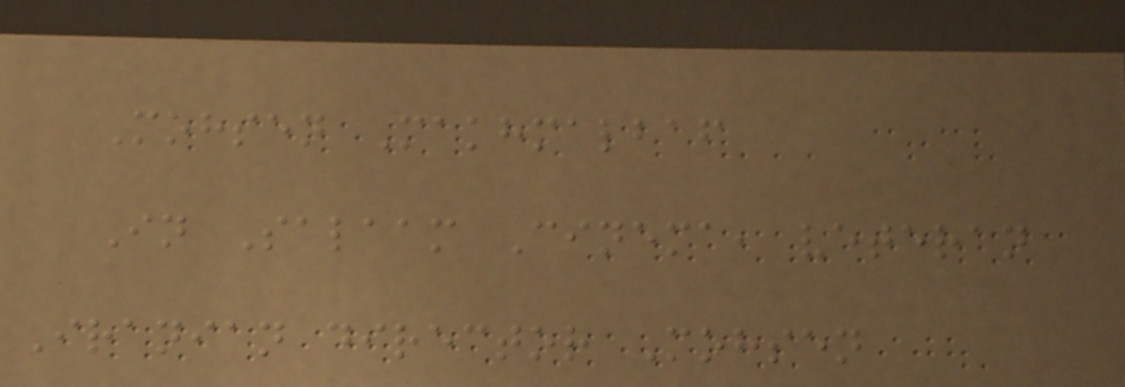Mohsen Makhmalbaf
In Salaam Cinema, veteran
Iranian director Mohsen
